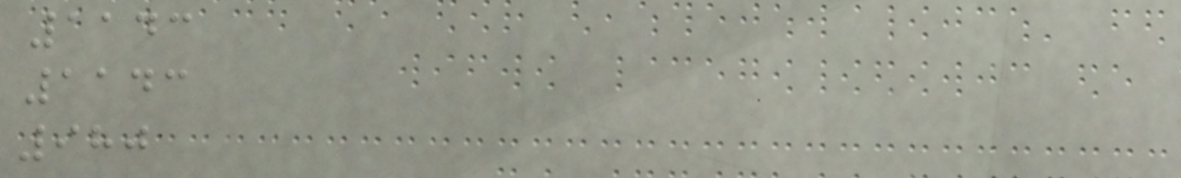1143
1143
980
